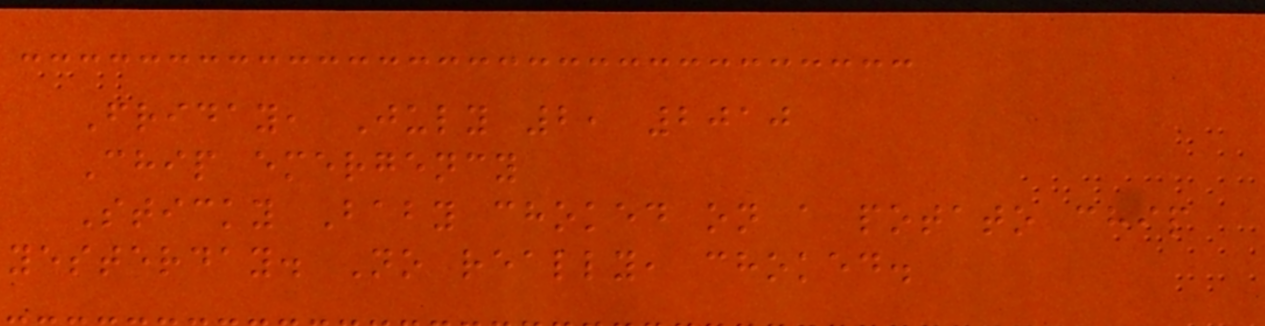Friday, July 2, 2010
Chip emergency
Sticky Baby choked on a potato chip
yesterday. No really, choked.
